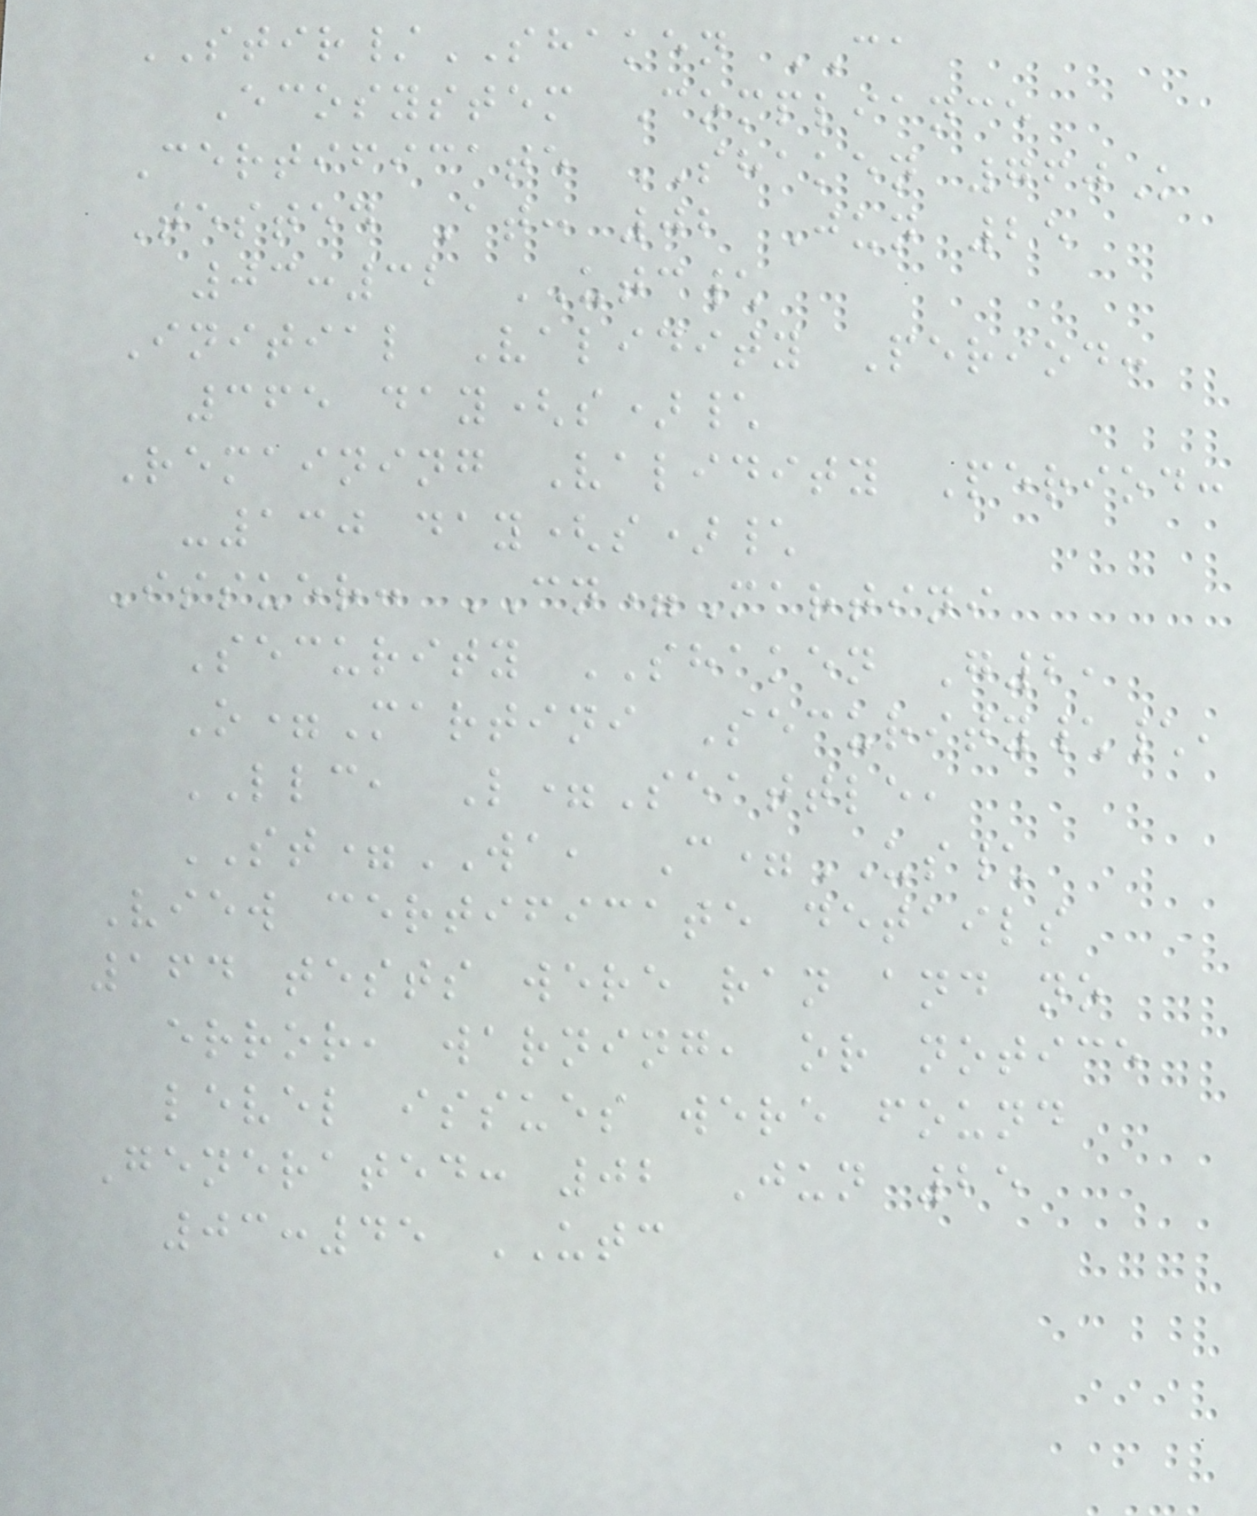STIR/SHAKEN CA
Ecosystem Compliance
Certificate SHAKEN 760K
Tested At: 02 Jun 25
03:32 UTC\
Initial Validity Period:
365 day(s)\
Remaining Validity Period:
-130 day(s)\
Issuer: CN=Martini
Security SHAKEN G2,
O=Martini Security\\,
LLC, L=Seattle,
ST=WA, C=US\
View certificate details
164 tests were ran and no
error, warning, or notice
level issues were found
Generated: 02 Jun 25
03:45 UTC
